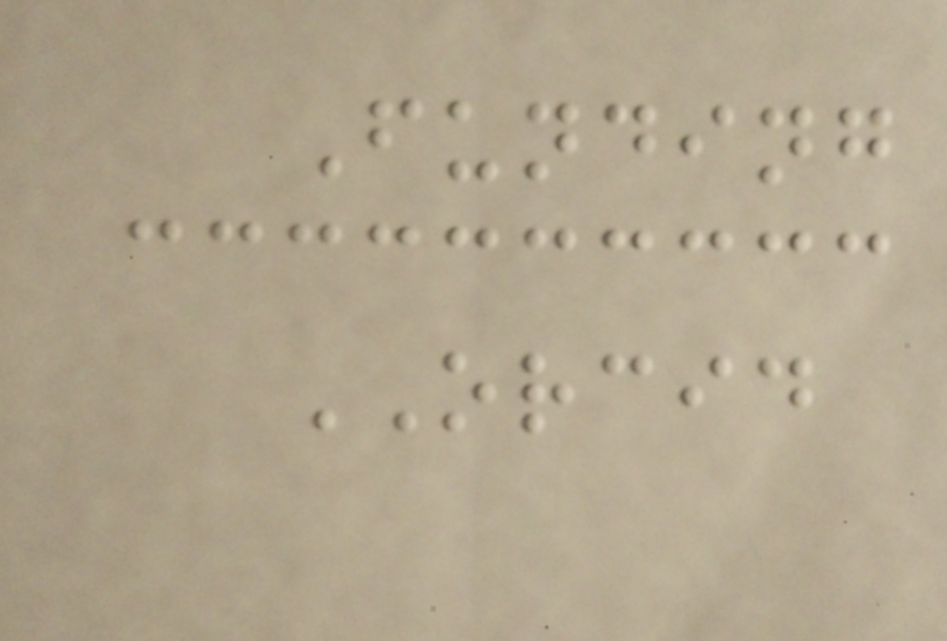Funding
ORCID
